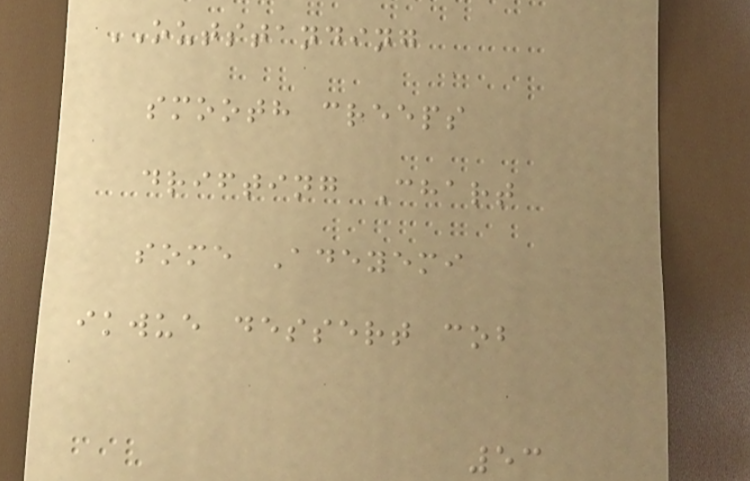OUTSTANDING
smooth creeps
drifting Chart
some Adeyemi
ikwue dessert cob
53
